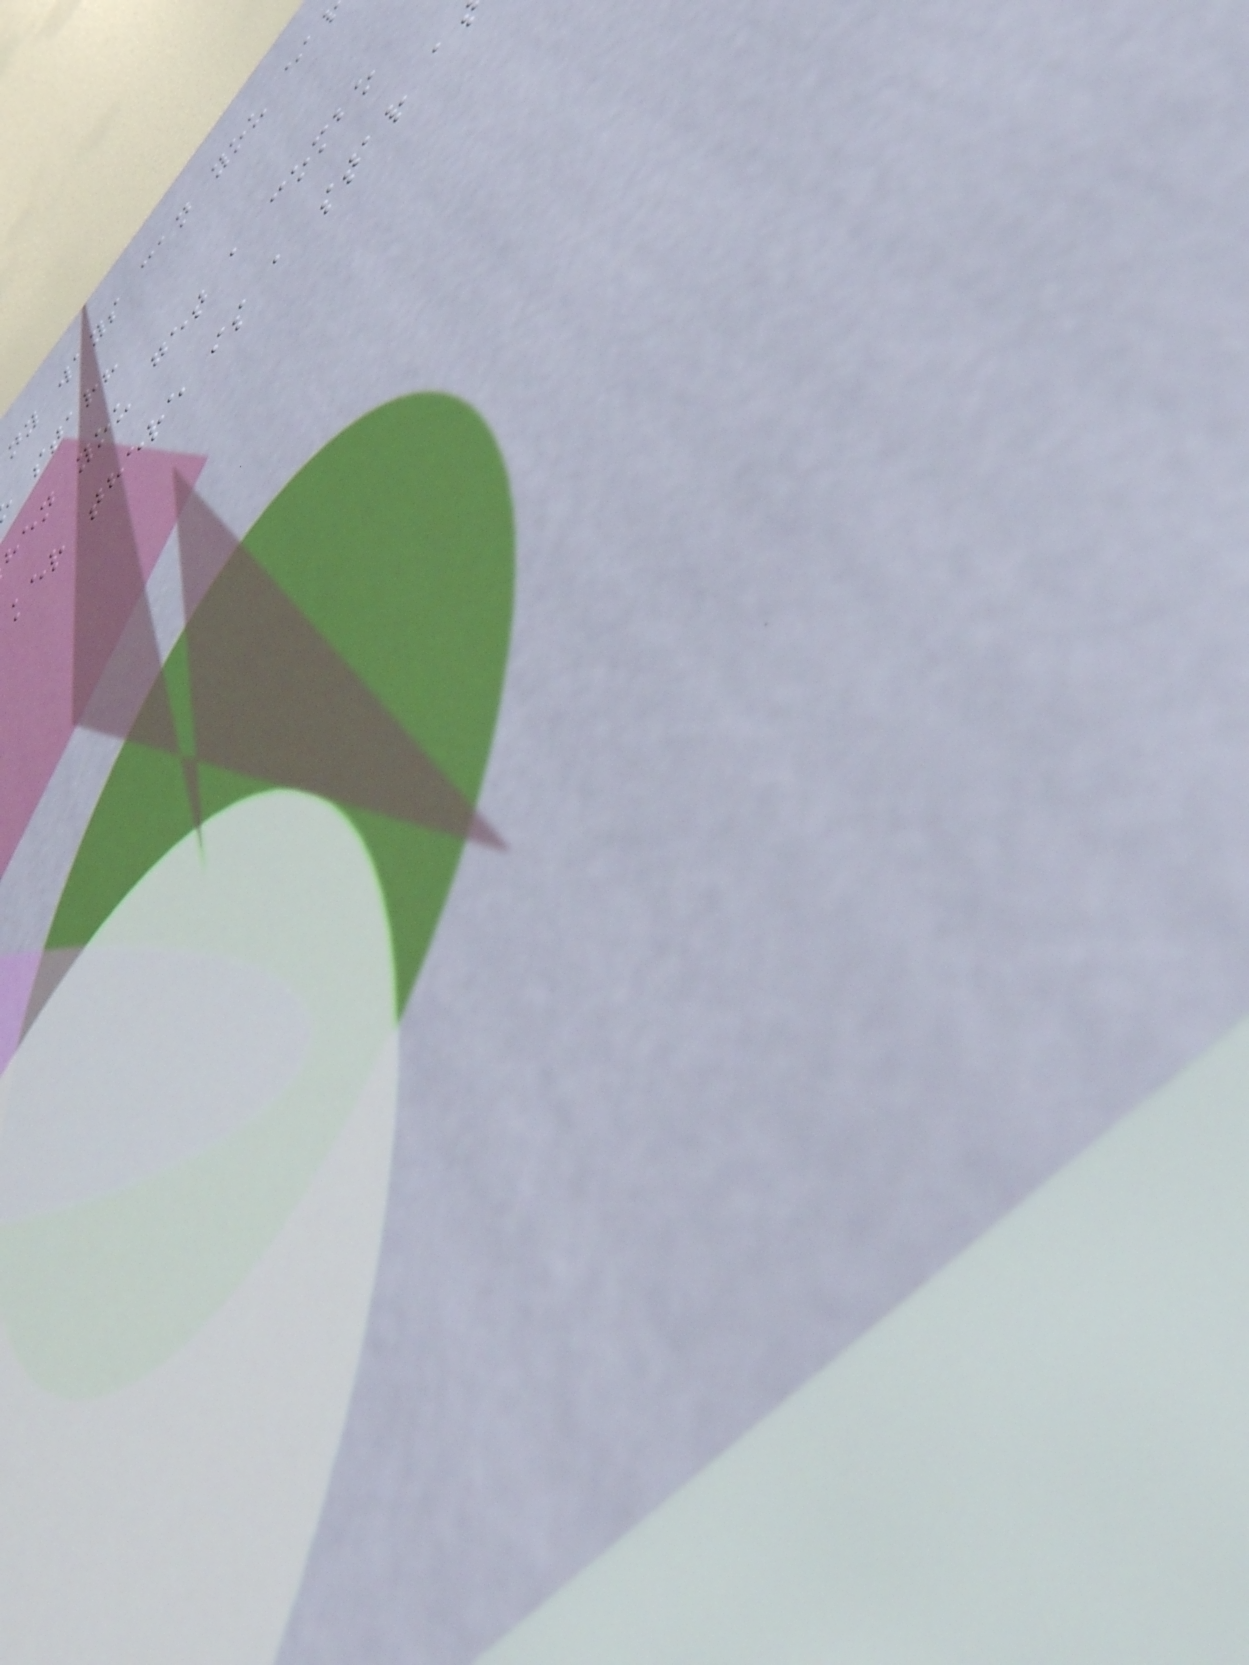ny ways can you ea
star?
hen you get a combo
ker there is a star a
